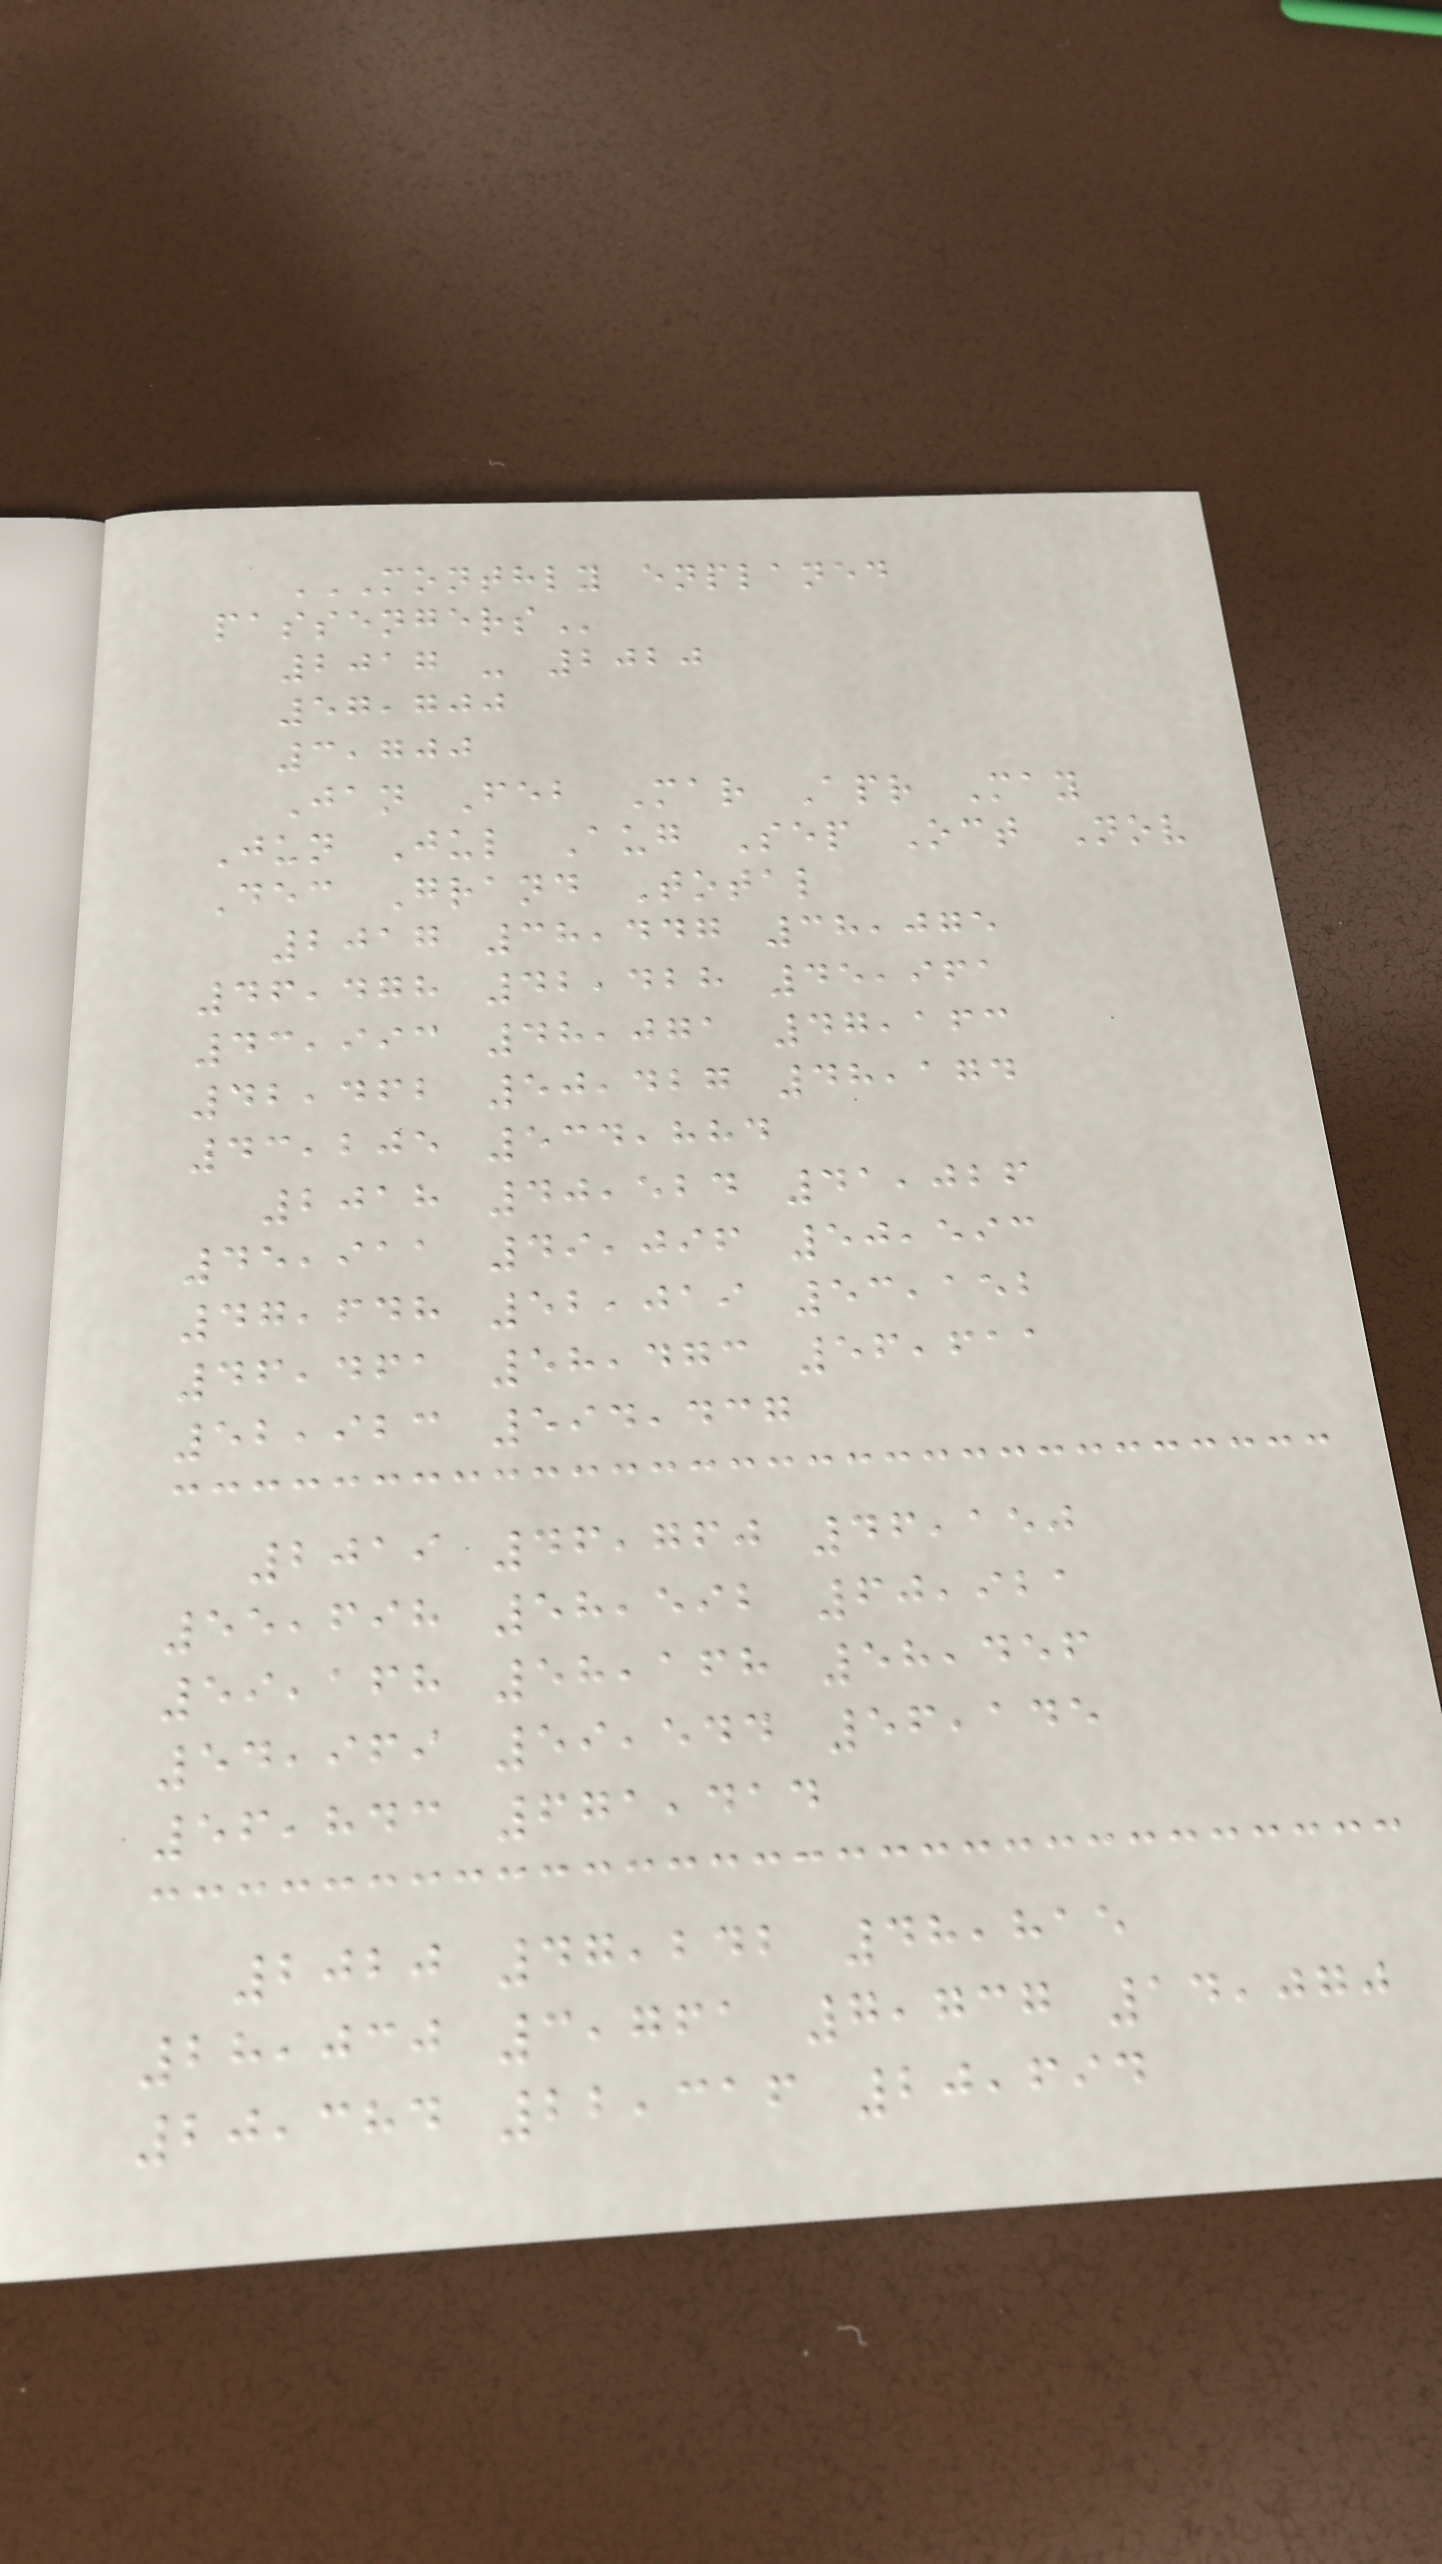MONTHLY ENPLANED
PASSENGERS
2017 - 2020
57,700
3,700
Jan Feb Mar Apr May
Jun Jul Aug Sep Oct Nov
Dec Grand Total
2017 38,447 38,075
46,478 42,428 45,961
43,993 48,071 47,163
42,462 50,427 48,174
43,205 534,884
2018 40,524 41,026
45,911 49,096 50,593
47,648 52,019 53,152
46,461 58,473 56,611
52,923 594,437
2019 46,760 46,150
55,698 58,592 60,921
59,168 58,168 58,456
54,969 59,544 56,145
56,843 671,414
2020 47,242 48,815
28,030 3,761 7,737 14,070
20,384 22,316 20,694
